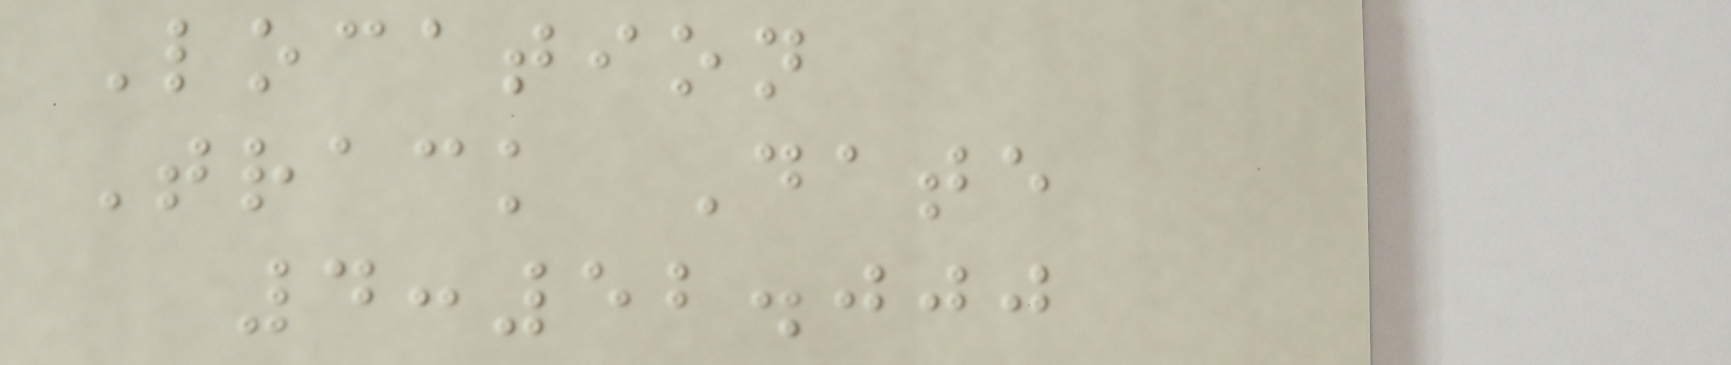Location
Track Date
4:52.000
